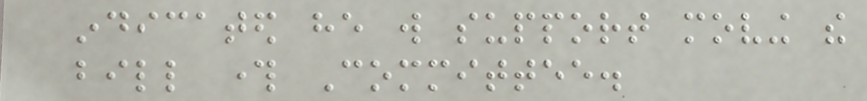indicated he will support moving the
bill through Committee.
